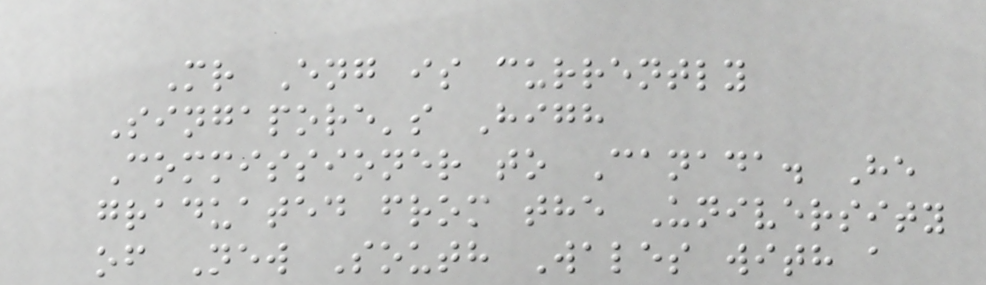Mr Eng is currently
Singapore's High
Commissioner to Canada. He
graduated from the University
of New South Wales with a
